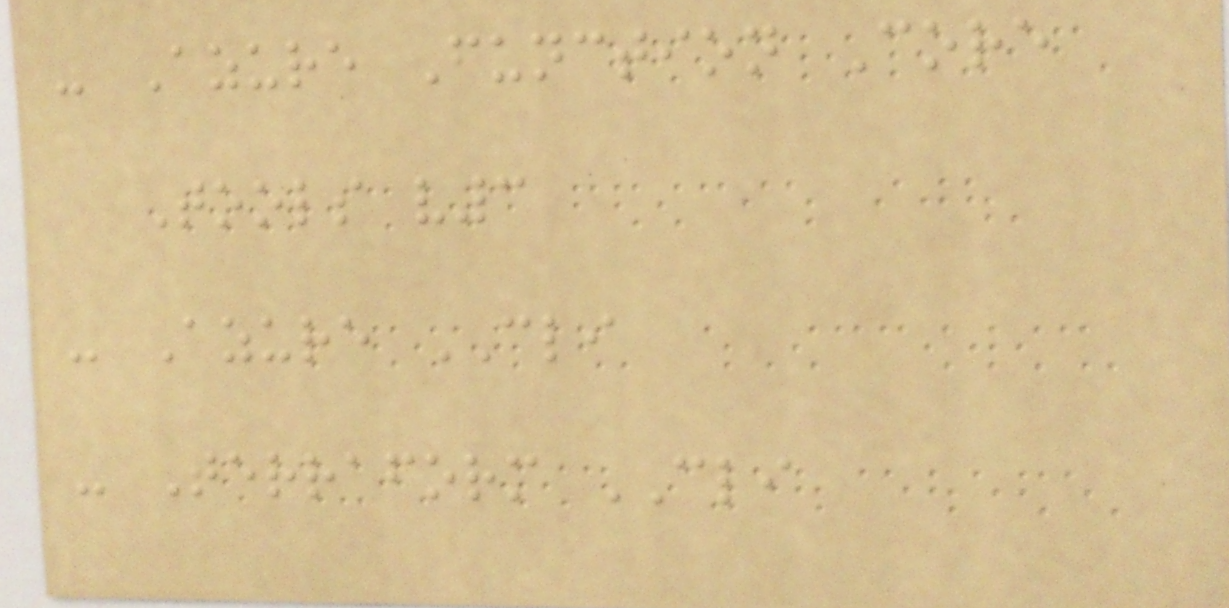- Azure Function Core
Tools v3
- Azure CLI
- Terraform CLI
